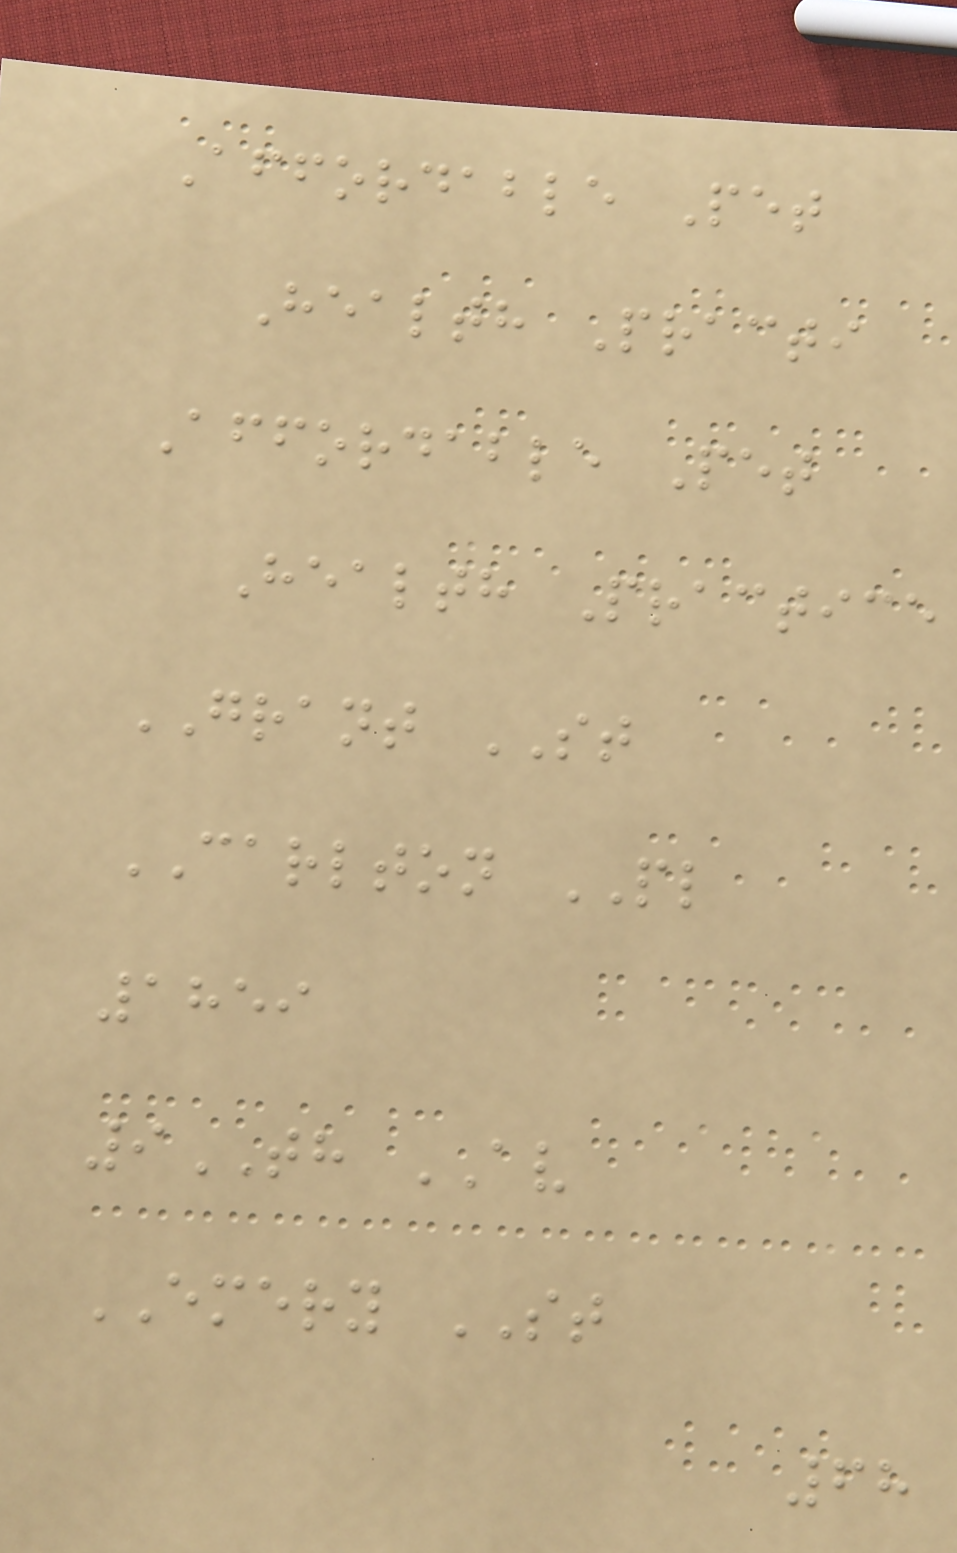Affordable Pet
Health Practi
Affordable Pet
Health Practice
GRANT ST
CARLTON PL
1859
9TH AV
EMERY ST
68
